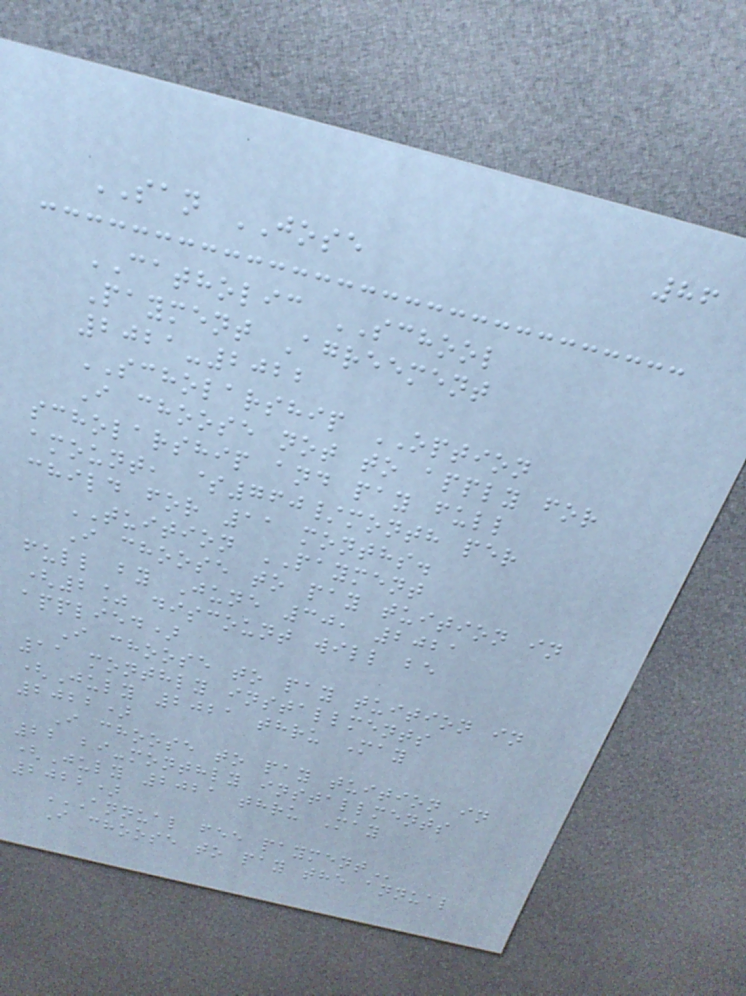86
SAN JOSE
CATHOLIC SCHOOL
Payment Agreement
2021-2022
SCHOLARSHIP OPTION
I choose not to apply for
scholarship and pay full
amount, $760/month per
child for 11 months.
TUITION PAYMENT
I choose to pay tuition in
full by June 30, 2021
(2% discount will be
applied)
I choose to pay tuition in
11 monthly installments
(July 2021 thru May
2022)
I choose to pay tuition in
22 bi-monthly installments
(July 2021 thru May
2022)
ANNUAL FEE PAYMENT
I choose to pay the annual
